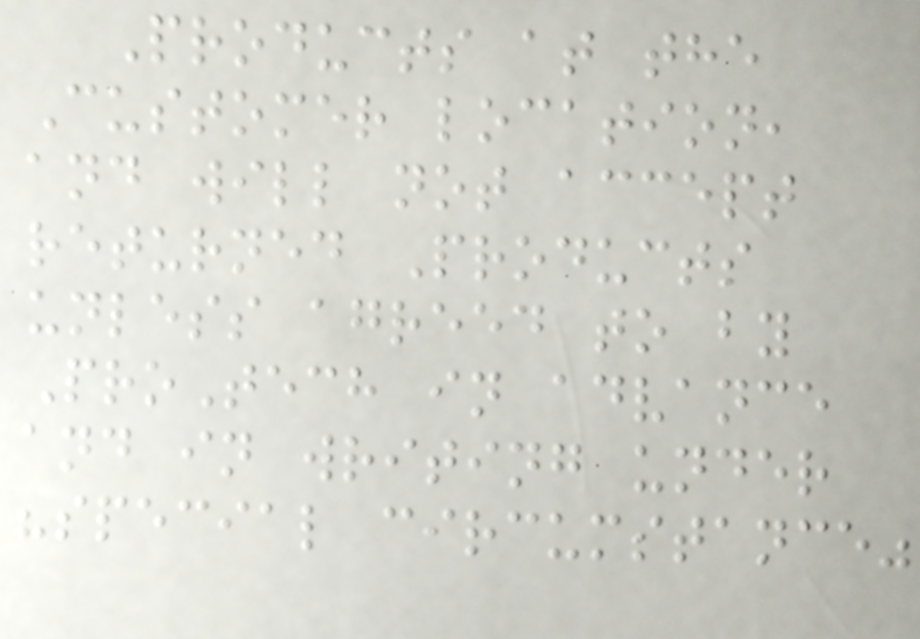Products at the
Customer location,
and will not accept
returned Products
unless agreed to by
ProTech in advance
and in writing under
"special circumstance"
